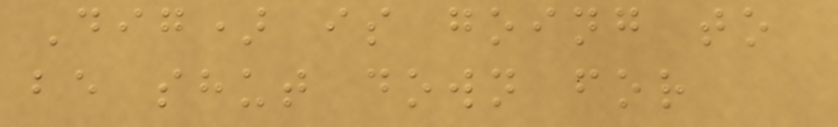Dig) is going to
be shut down for
